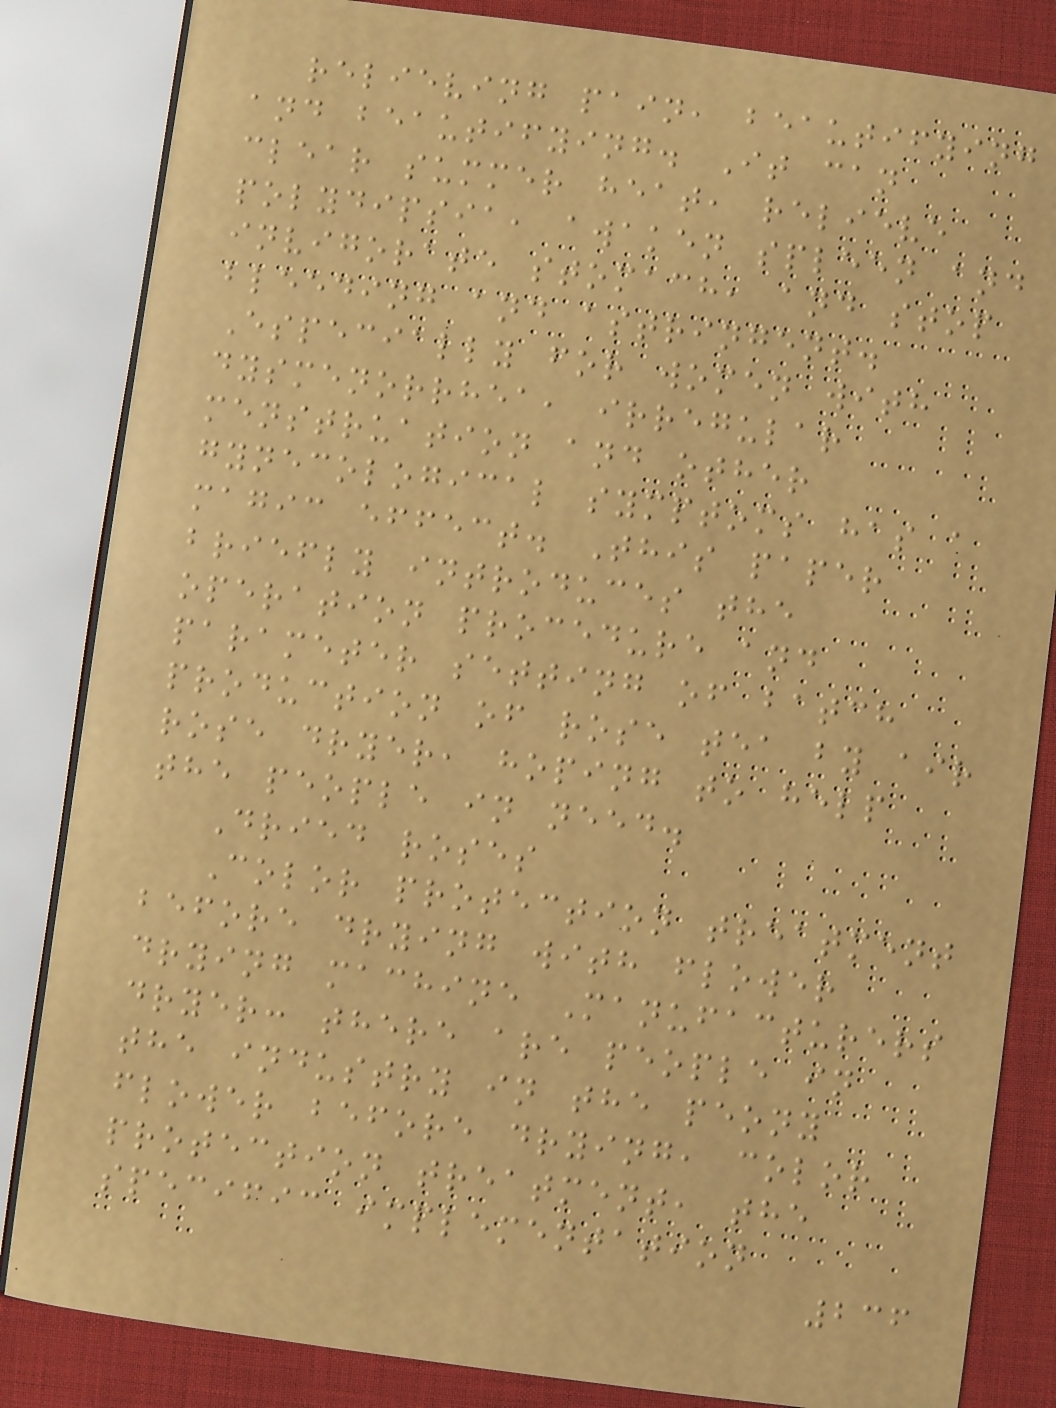relieving pain, beautifying
and beautifying. It can
clear summer heat, relieve
polydipsia, awaken spleen and
invigorate stomach, and stop
bleeding and astringent.
Especially for women with
dysmenorrhea, irregular
menstruation and other
gynecological symptoms has a
magic effect. This paper
briefly introduces the
operation procedure and
parameter setting of batch
production of rose tea by air
rose dryer, hoping to help
the people in need.
Dried roses
Color protection treatment
before drying with flower
drying machine Manufacturers
dryer: there are people in
the industry in the peony
flower before drying, color
protection treatment, the
specific implementation
236
